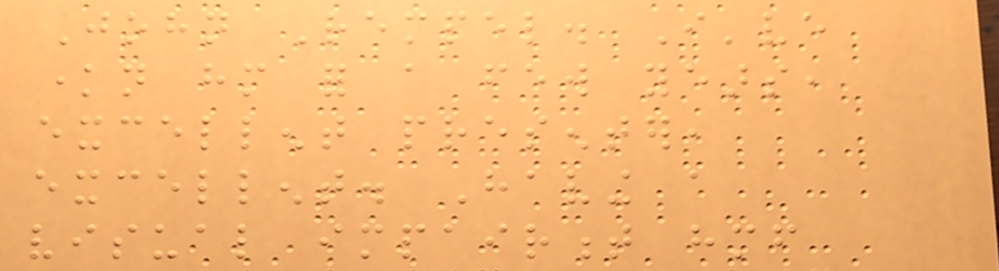John Rempel. I've
known him for a few years,
excellent presenter,
excellent. Having a
visual impairment himself
